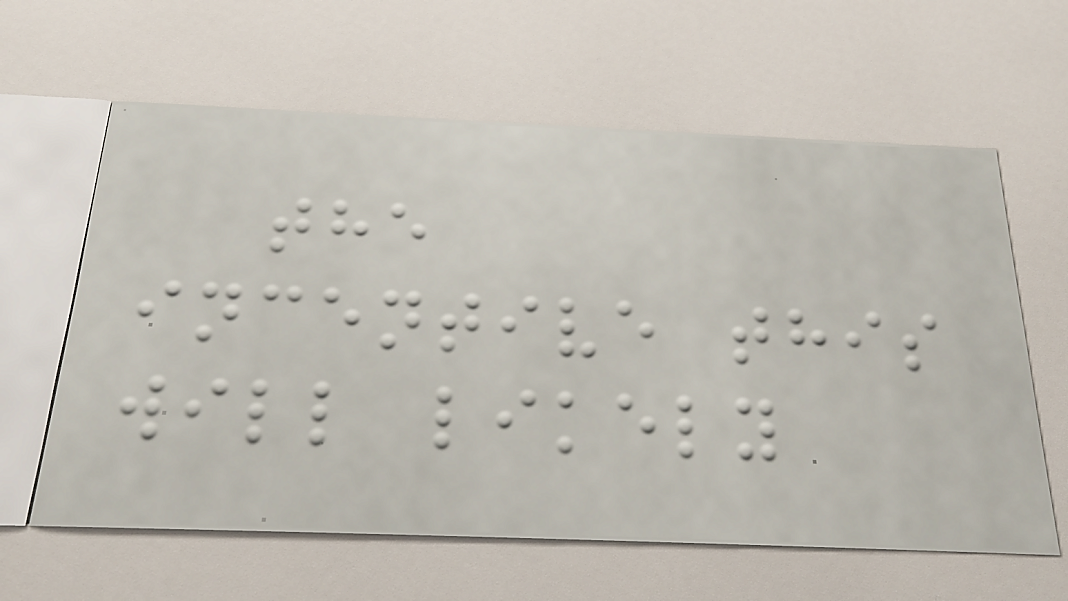the
incentive this
will likely
